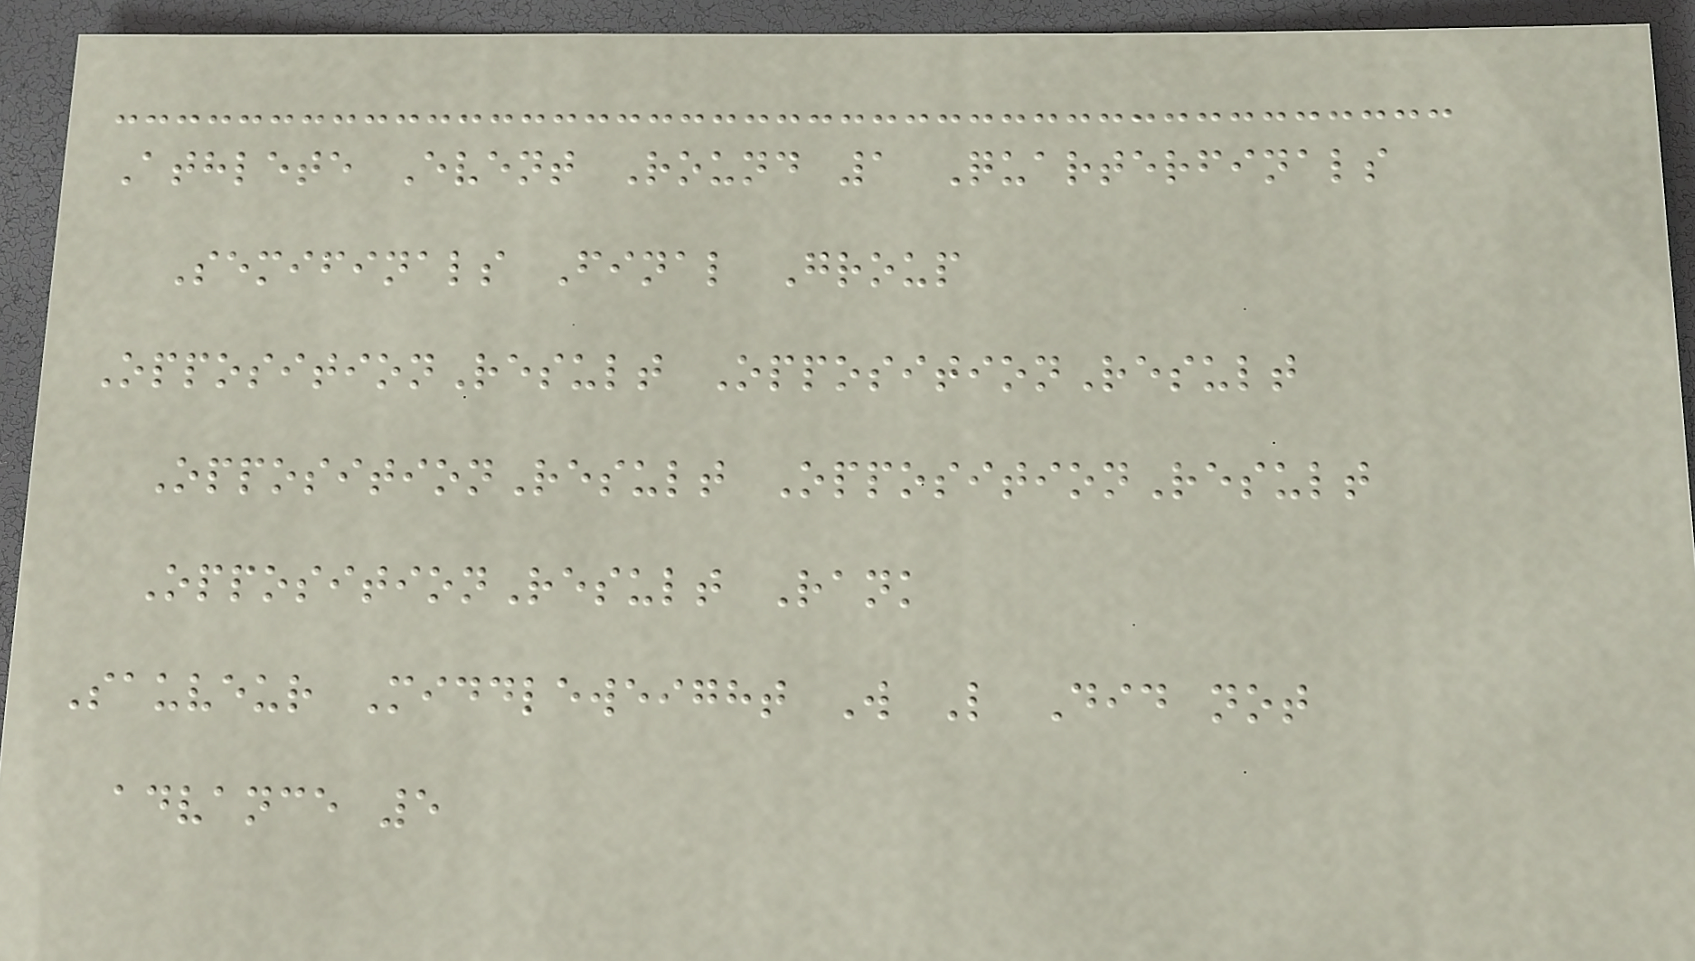Athlete Event Round 1 Quarterfinals
Semifinals Final Group
OppositionResult OppositionResult
OppositionResult OppositionResult
OppositionResult Rank
Sauveur Middleweight W L Did not
advance 5
